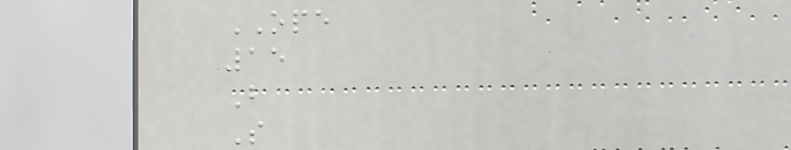OPE
15
B
S
